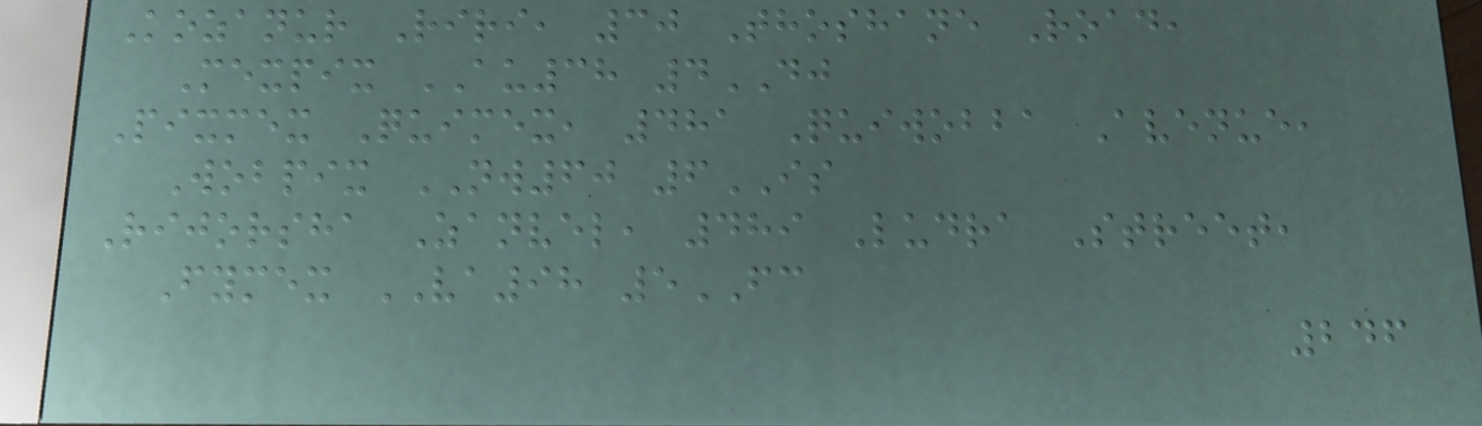Kozanur Riri, 30 Thoshane Road,
Mexpix AU38 4DJ
Pixmex Quimex, 481 Quiwobba Avenue,
Wobpix NW60 6IS
Rijorsha Zanvel, 489 Ludra Street,
Fymex VA98 5FC
246
